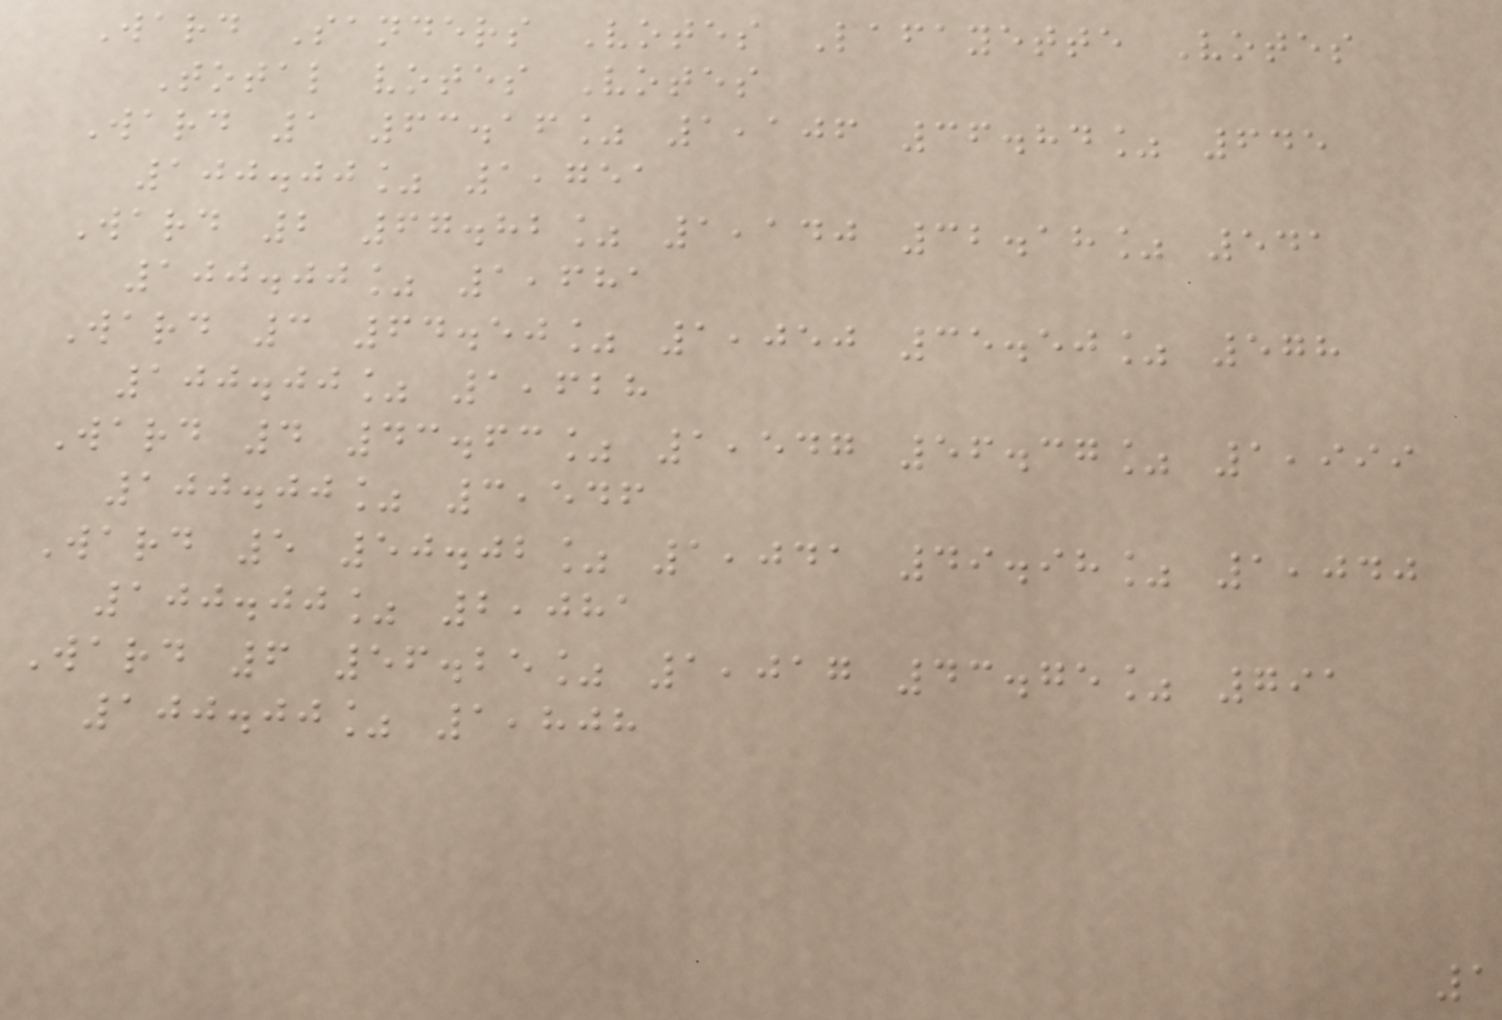Ward Sanders Votes Lafayette Votes
Total votes Votes
Ward 1 63.16% 1,106 36.84% 645
100.00% 1,751
Ward 2 67.82% 1,140 32.18% 541
100.00% 1,681
Ward 3 64.50% 1,050 35.50% 578
100.00% 1,628
Ward 4 43.63% 1,547 56.37% 1,999
100.00% 3,546
Ward 5 50.02% 1,041 49.98% 1,040
100.00% 2,081
Ward 6 56.25% 1,017 43.75% 791
100.00% 1,808
1
